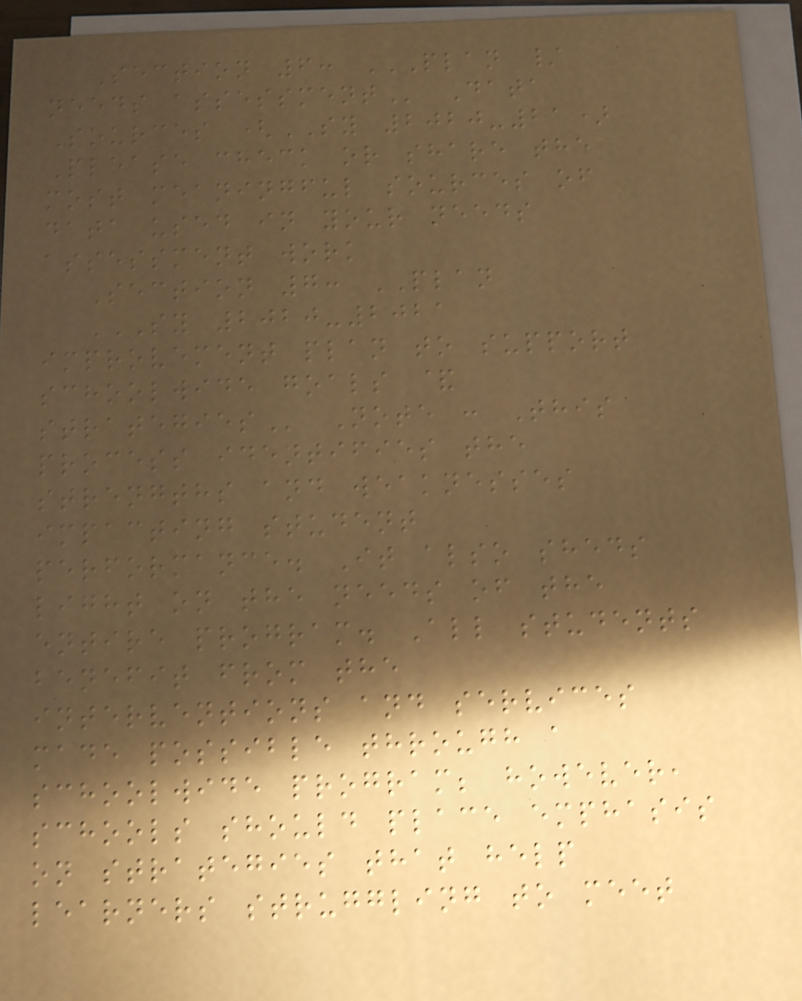Section 6: PLAN /
NEEDS ASSESSMENT Data
Sources (SY 2020-21)
Please check or share the
most meaningful sources of
data used in your needs
assessment work
Section 7: PLAN
SY 2020-2021
IMPROVEMENT PLAN TO SUPPORT
SCHOOLWIDE GOALS &
STRATEGIES Note : This
process identifies the
strengths and weaknesses
impacting student
performance. It also sheds
light on the needs of the
entire program. All students
benefit from the
interventions and services
made possible through a
schoolwide program; however,
schools should place emphasis
on strategies that help
learners struggling to meet
